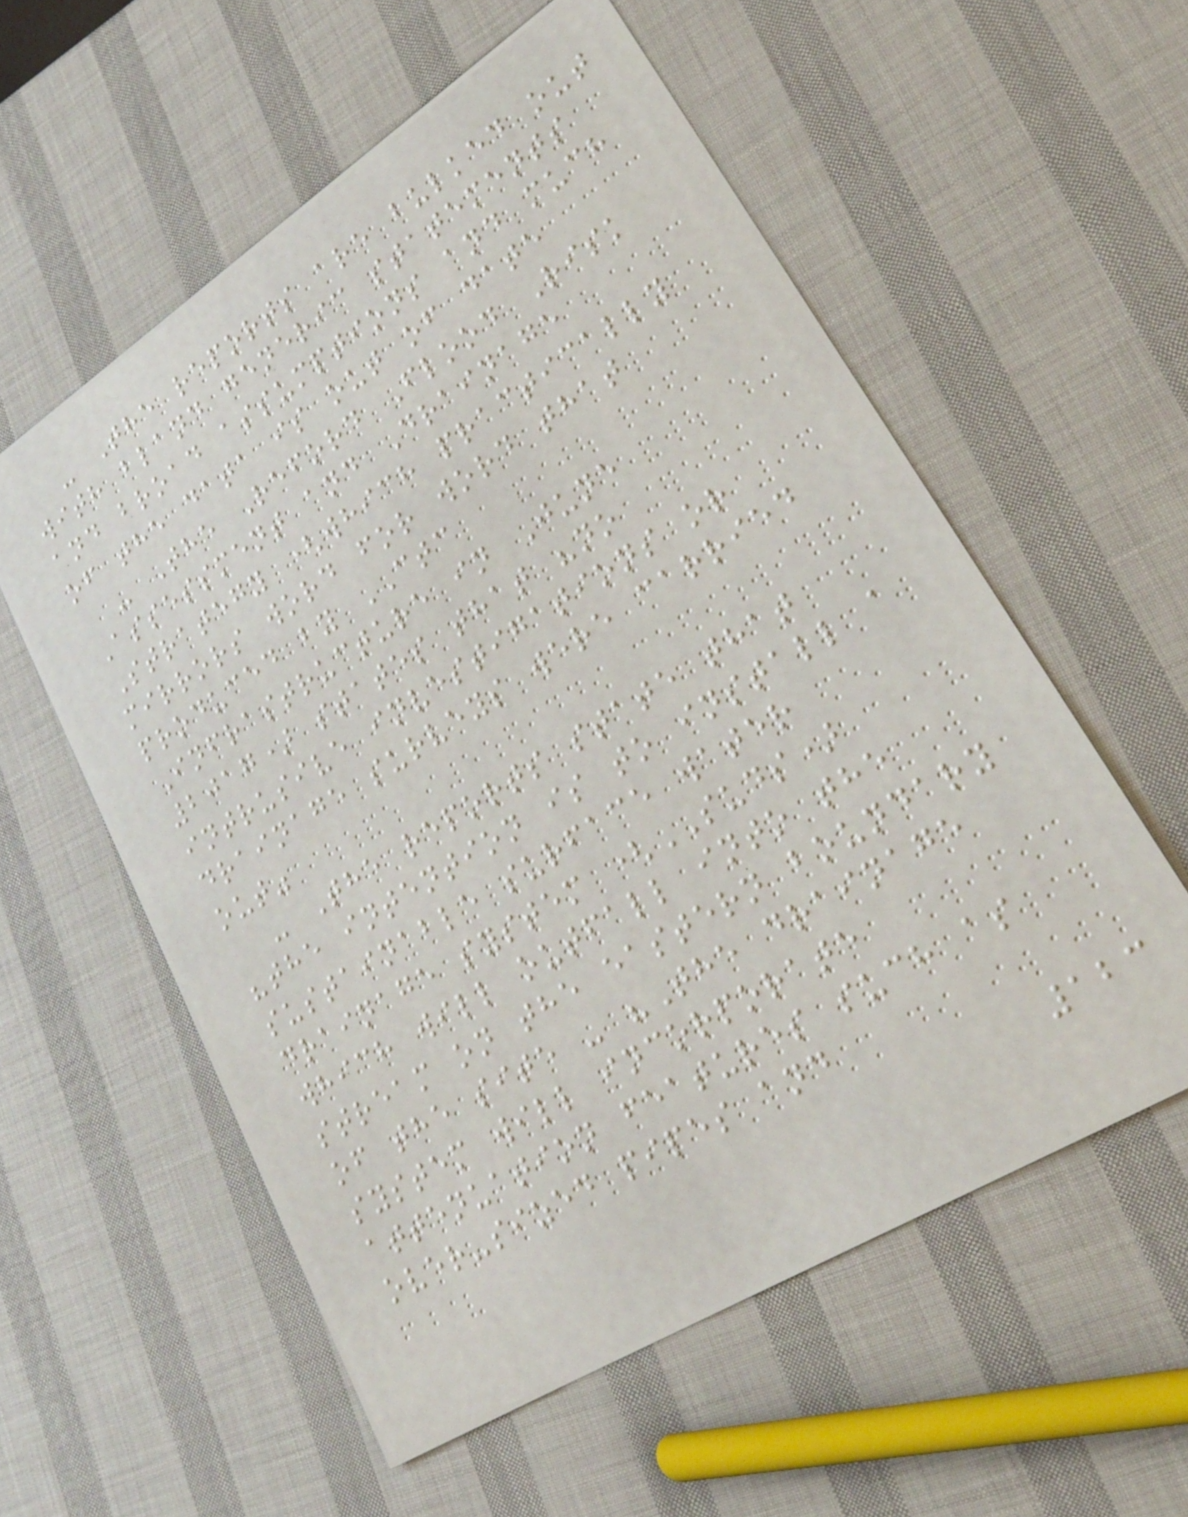- The reports are bulked out
with bland generic statements
and broad assumptions and much
of the data is out of date
- The Reford Flood Risk
Assessment and Drainage
Strategy (which practically
mirrors word for word that
produced by CTC
Infrastructure in June
2017) states that "no
intrusive investigations or
drainage surveys were carried
out"
- The reports state that
"the intention is to install a
sustainable surface water
drainage system (SUDS)
which will outfall into the
stream on the eastern boundary
of the site - "The drainage
system will incorporate
attenuation features such as
over-sized pipes and
123
